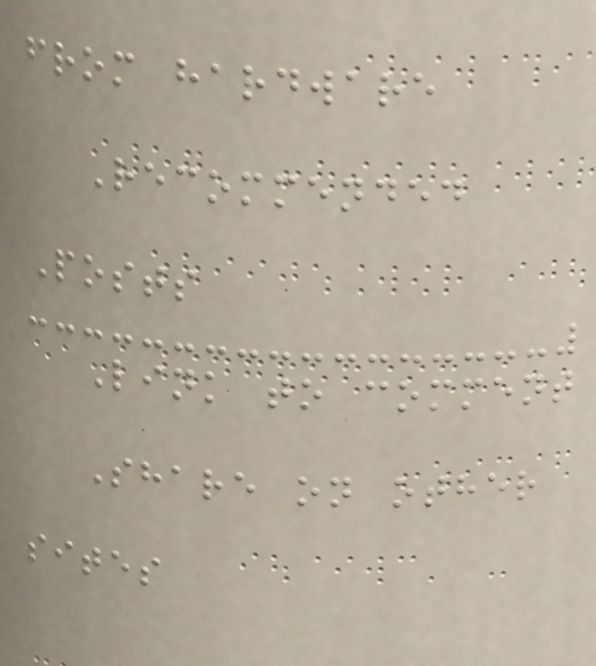from hardware
Recommended
Posts
Link to comment
Share on other
sites
